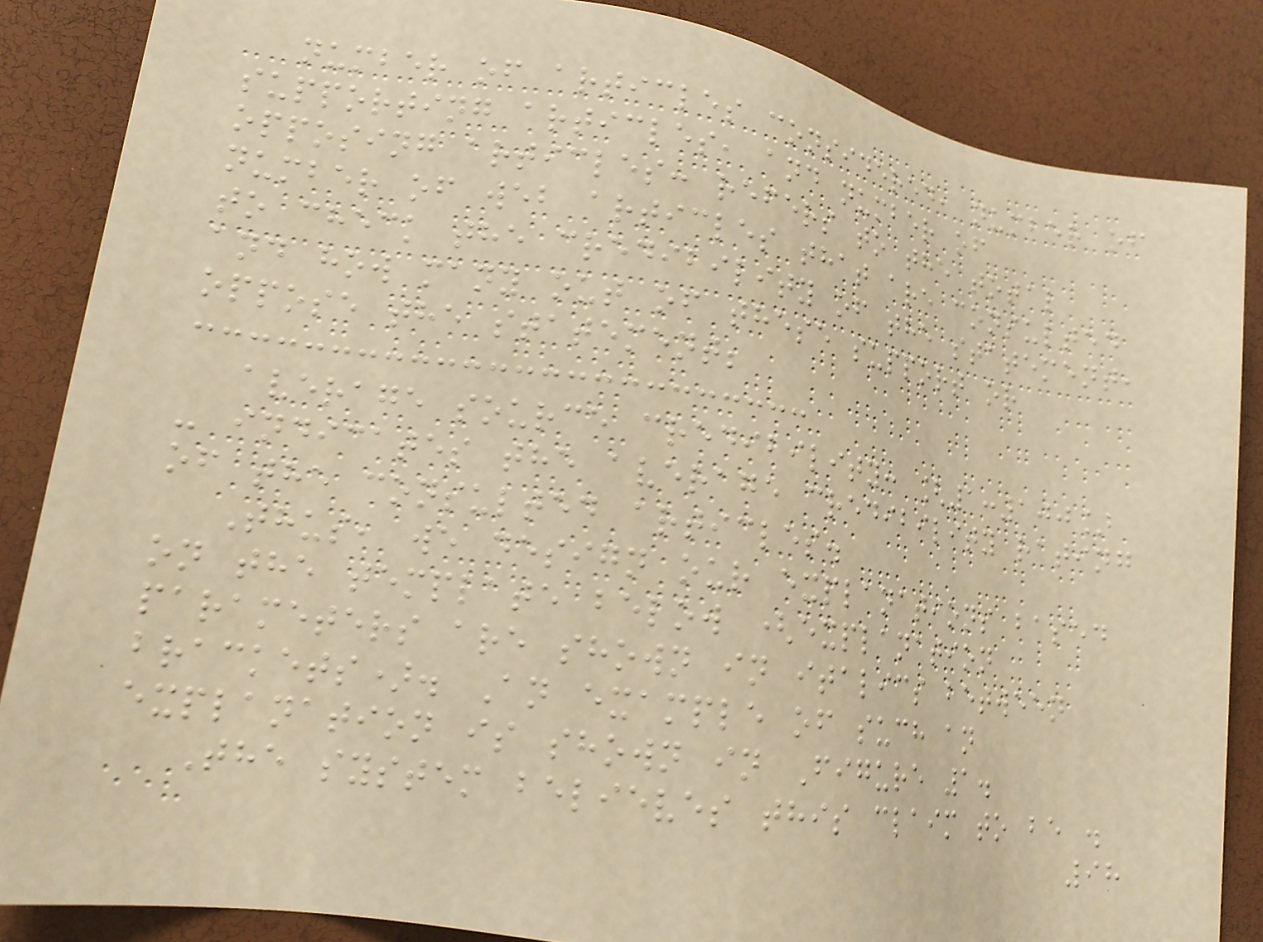number of articles considered, number of
supporting articles, and number of
opposing articles: refers to the total
number of web articles that are consulted
to check the credibility of the statement,
and how many out of these support or
oppose the statement;
average source credibility: [1:100]
- indicates the average credibility rating
of the consulted articles.
Thus, we design our explanations based
on the template below (explanation
parameters are shown in italics between
brackets). An example of such an
explanation is shown in Figure 1.
The system believes this claim to be .
98
